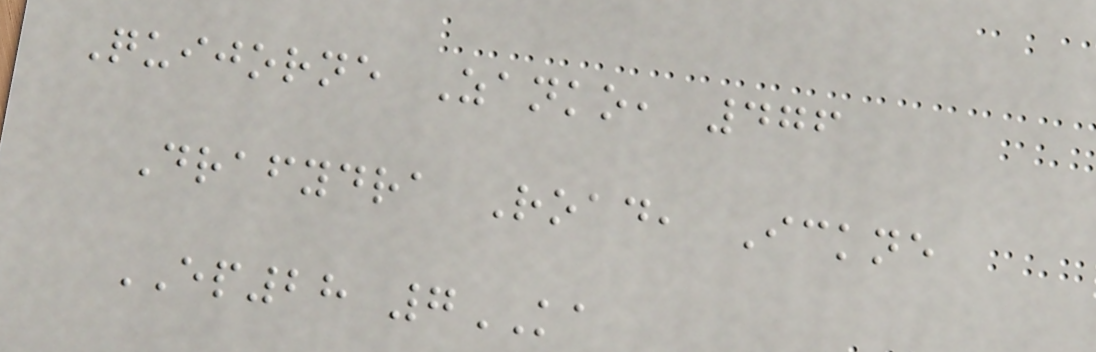Quijorne Zanko, 476
Drafydra Road, Ickne
EP28 7KA
